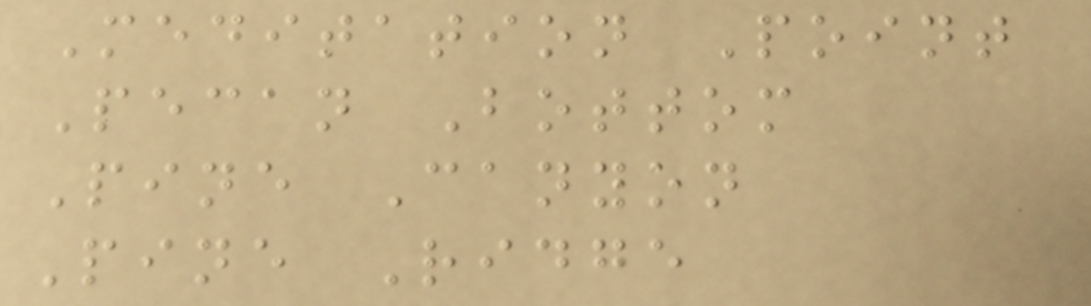Meditation Point
Pecan Bottom
Pine Canyon
Pine Ridge
